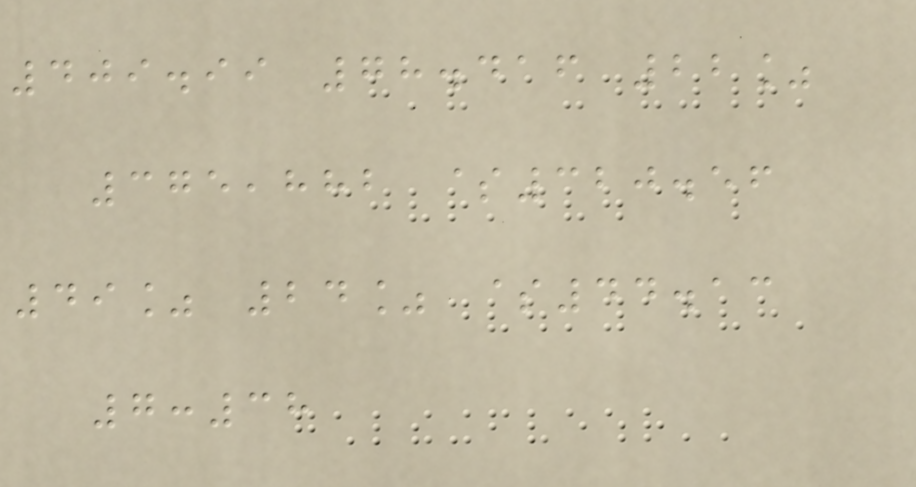409.99 78.416 22%
375,882 $320.56
49% 24% $44.13
7:38
